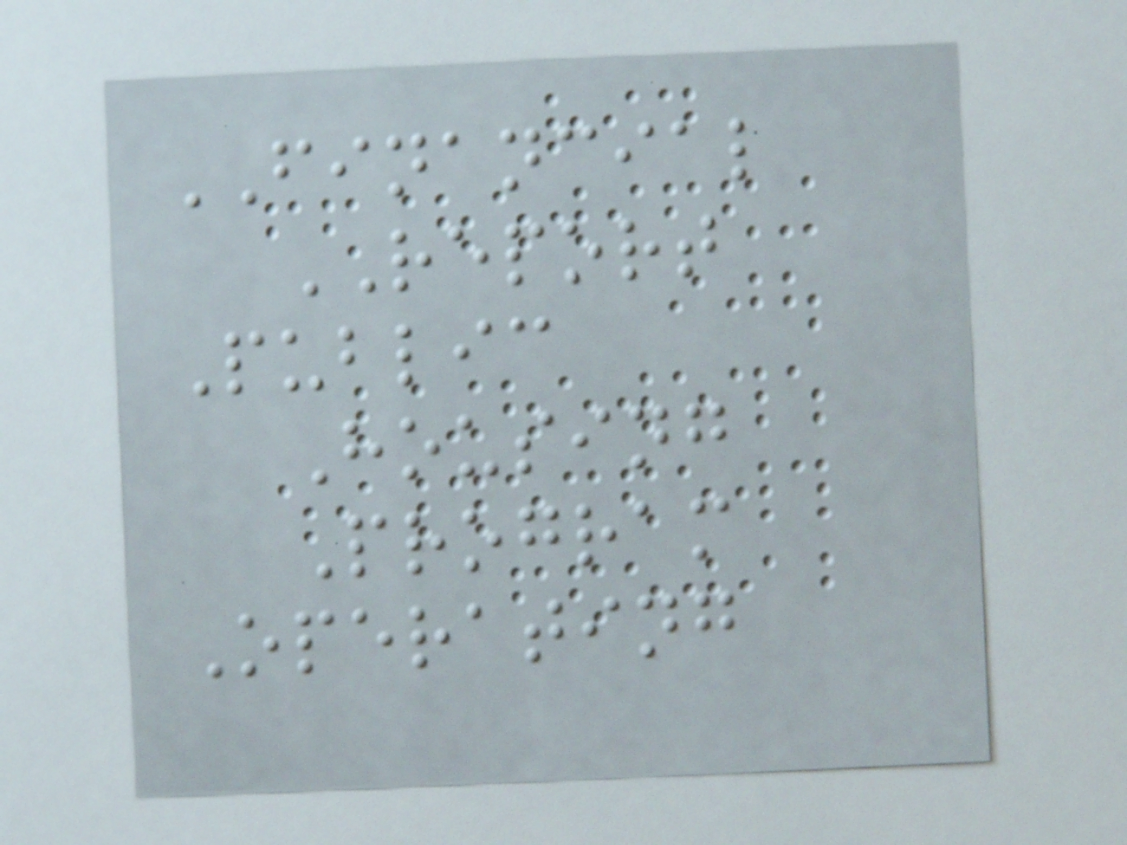FINANCIAL
REPORT
Public
Housing
Program
Operating
